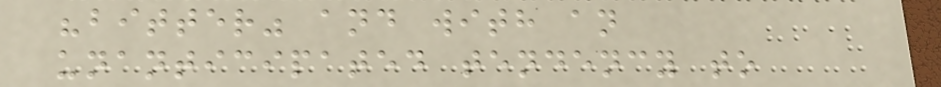"bitter" and with an
unanticipated tendency to
